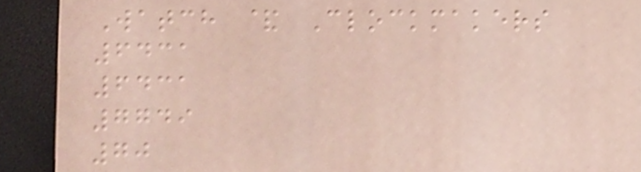Watch & Clockmakers
6431
6431
7749
70
